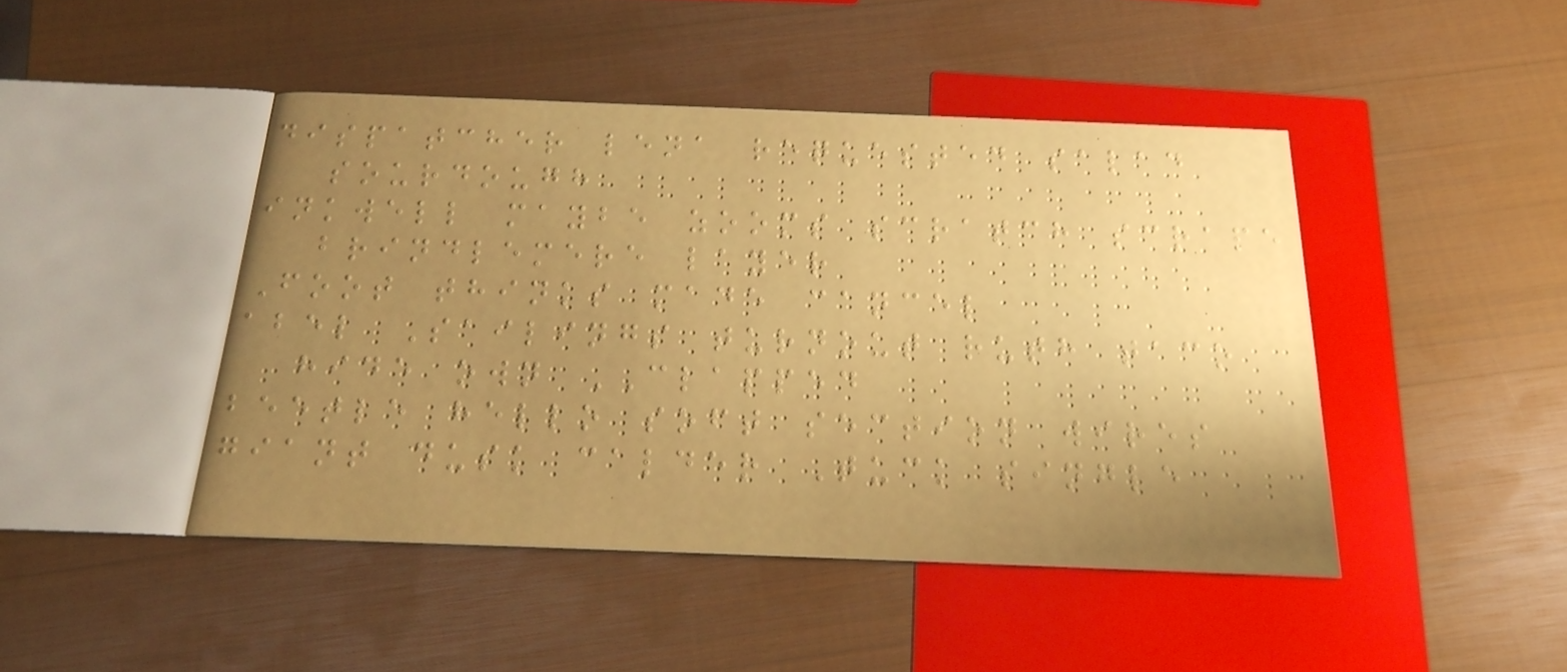dispatcher lena requested salad
sourdough
inkwell maybe zooms scratch scrape
brindlemere layer
Foot thinks made cancel
abel Sailings turnout ruth taco
hide own CLAPPED
beetle hello soft section wires
giant dusk calder Tuck single
